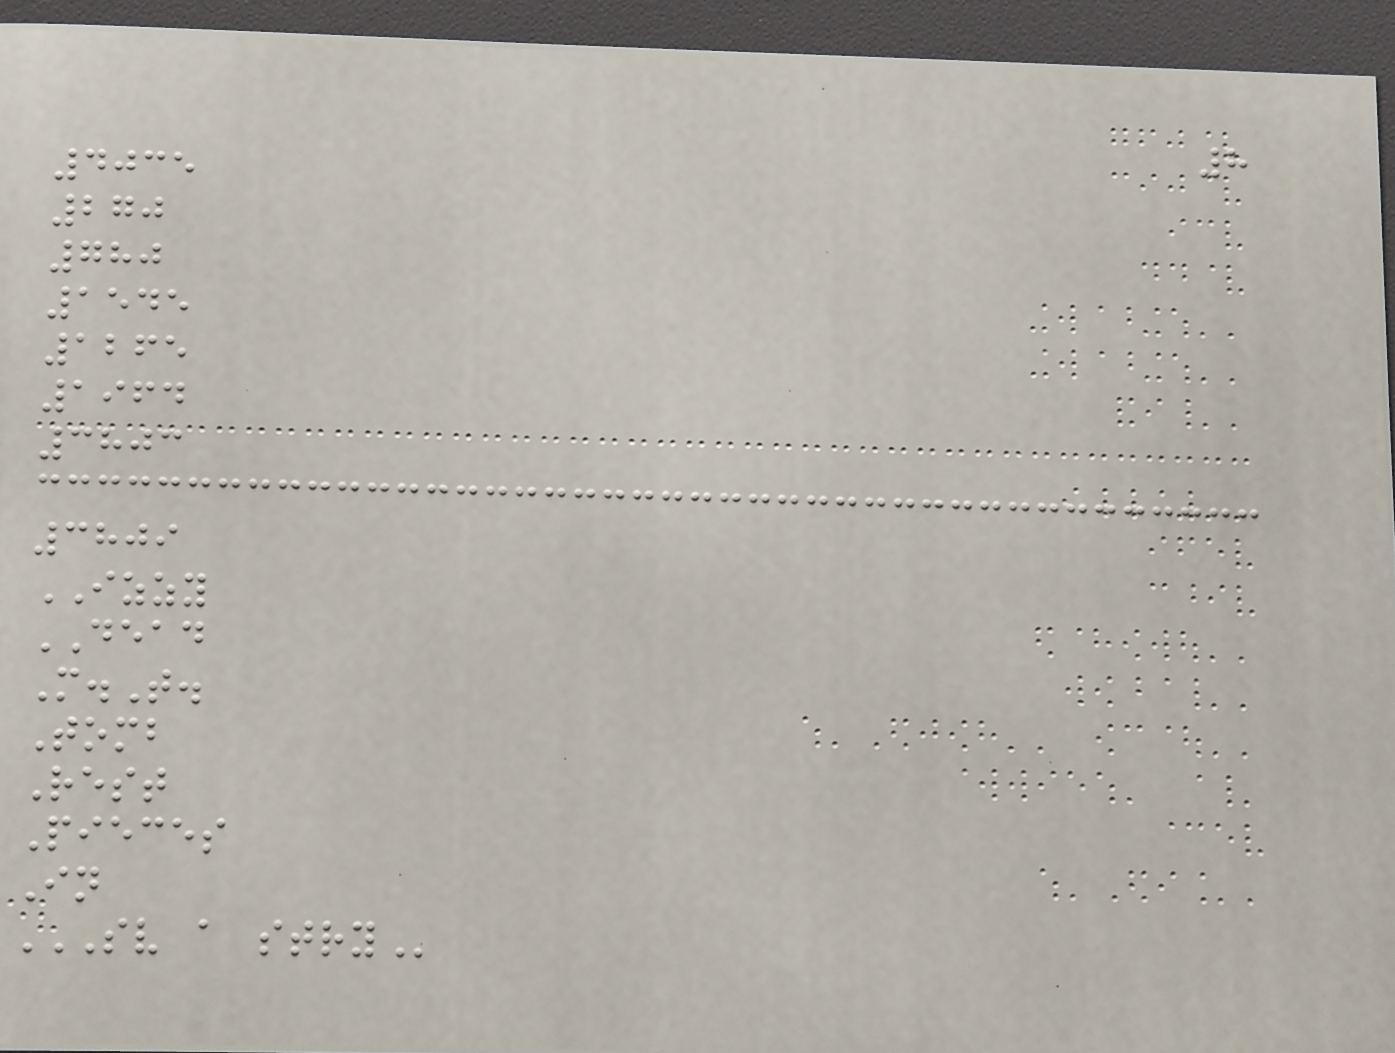8
4035
270
780
1545
1265
1964
3803
3809
IZZY
DEAD
M.T.
Tomb
Rest
Pieces
In
SV A STRY
